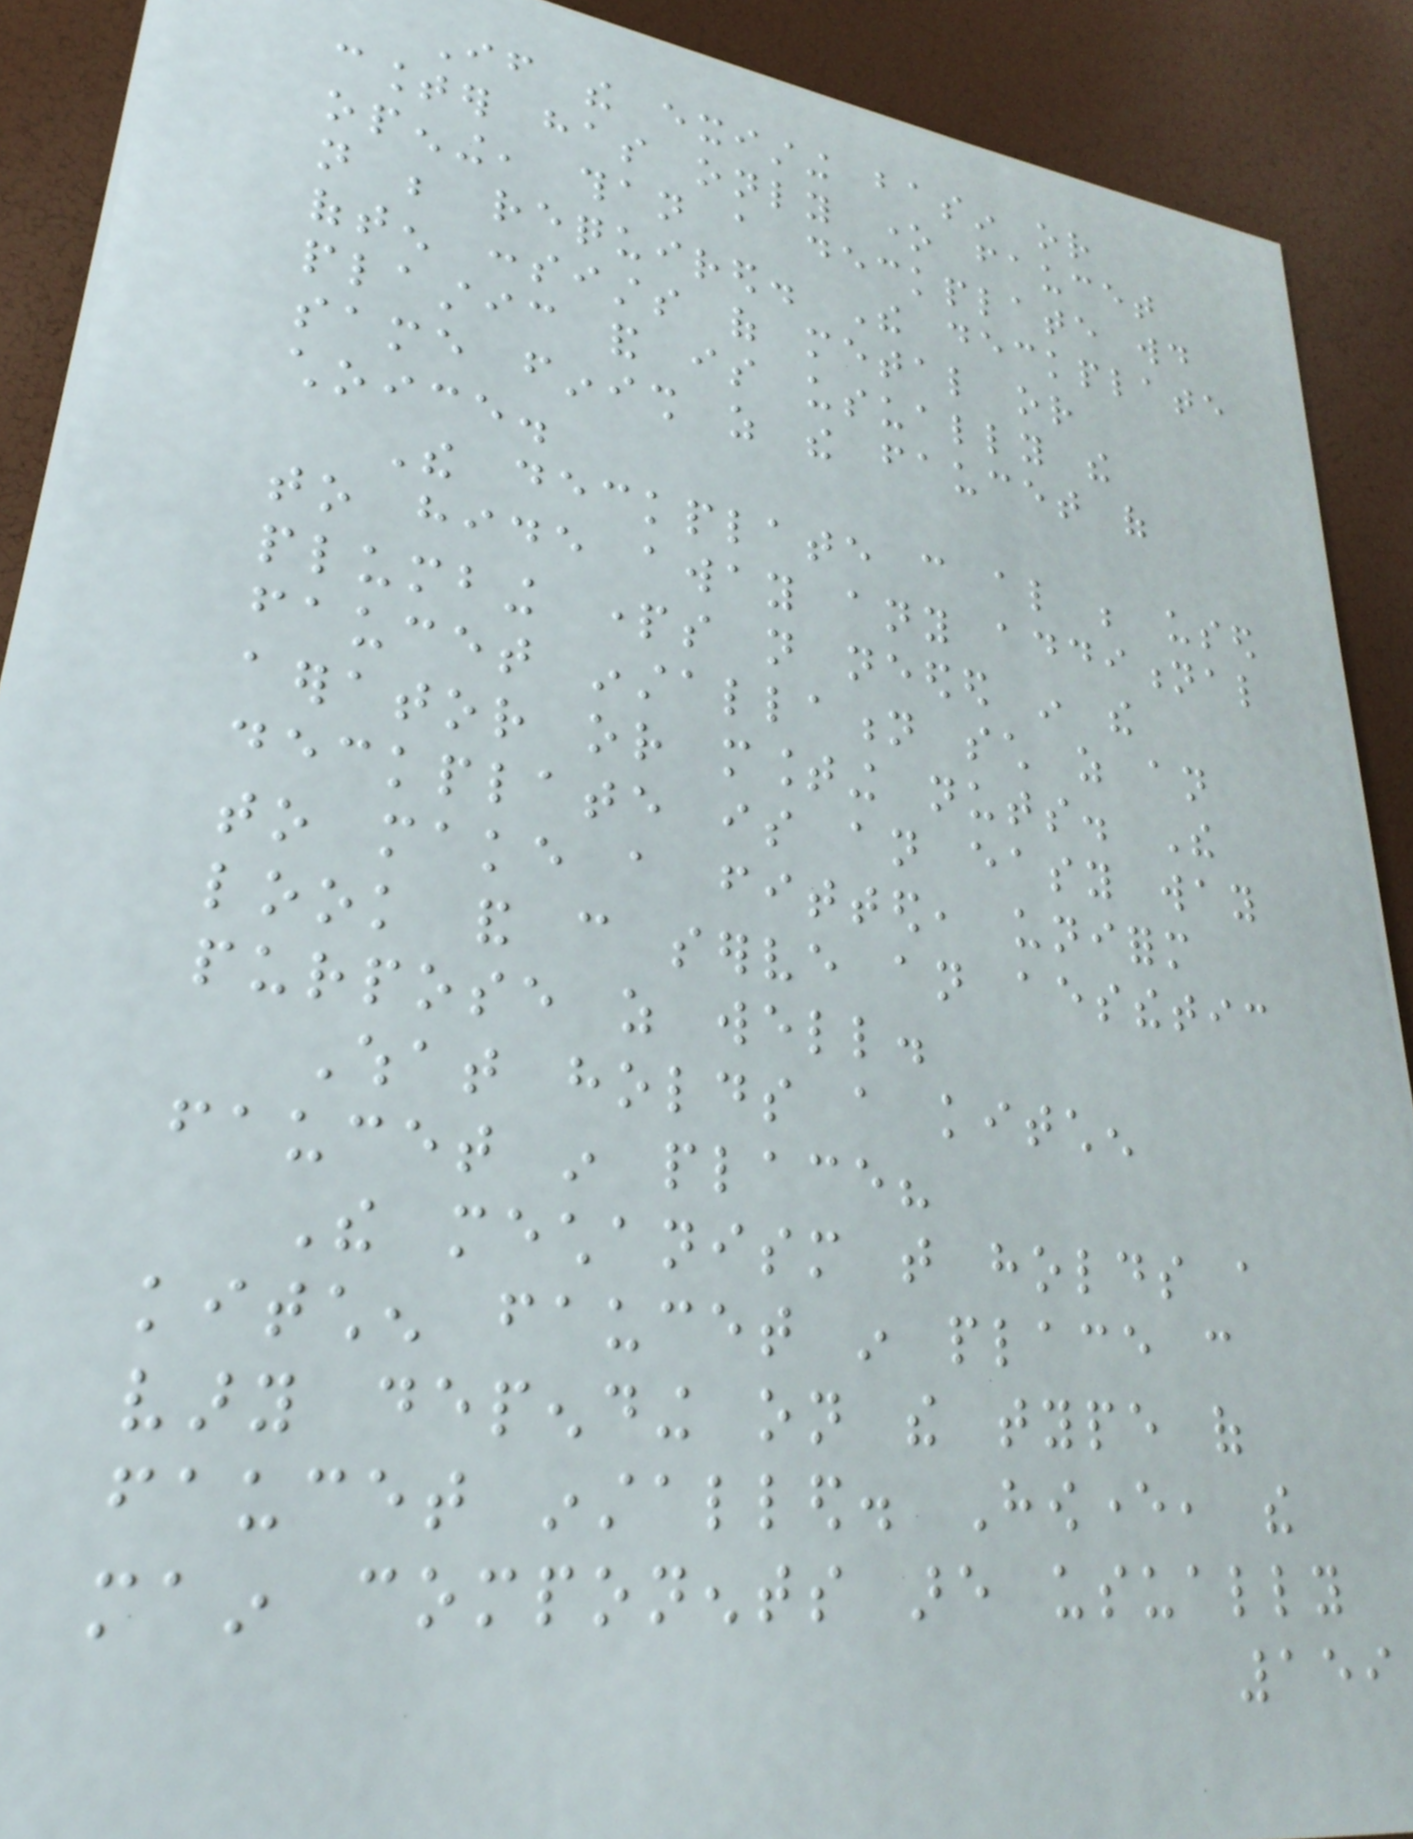If the existing basin or
counter has only one faucet
opening, than a deckplate would
not be required. The deckplate
often consists of metal or
plastic and is usually the
same finish as the faucet of
choice.
The deckplate can also be used
to hide away any additional
plumbing parts not needed in the
faucet installation such as an
aerator or mounting nuts. The
deckplate is an easy way
to make a fitted, uniform
look and can serve an aesthetic
purpose as well.
What holds a kitchen
faucet in place?
The mechanism that holds a
kitchen faucet in place can
vary depending on the type of
faucet installed. However, the
main components are usually
159
